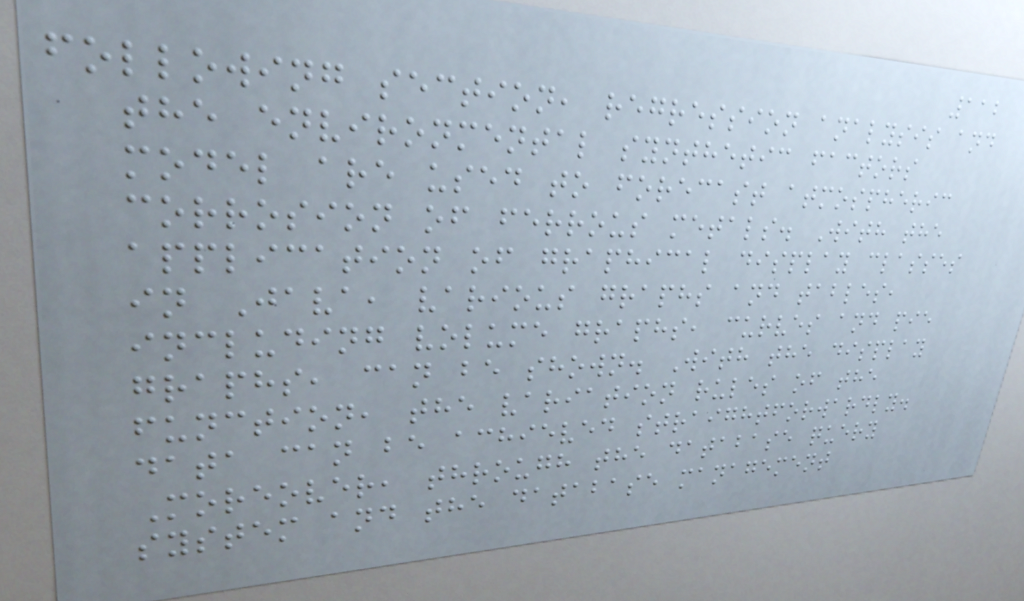112
following section, regression analysis and
the environmental synthetic factors
model are used to forecast atmospheric
corrosion of ferrous metals. With the
application of graphical display classes
in Java, various graphs and tables,
including volume graphs, curves and pie
graphs, can be shown. With the display
function, the variation rules of the
data can be achieved straightforwardly.
Moreover, through the database query
system and the database management
